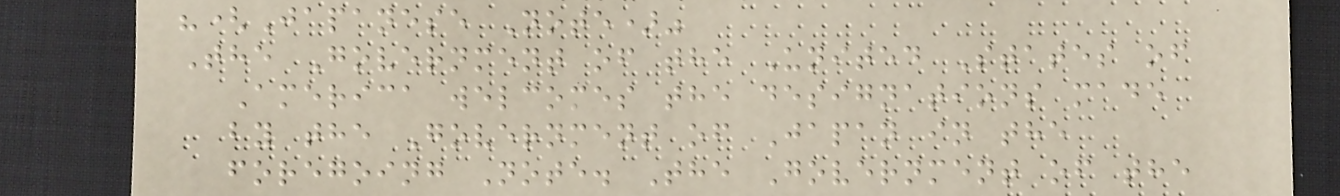"(Japanese Note)"
The Government of the United States of
America welcomes the designations made
by the Government of Japan in the
foregoing Note. The Government of the
